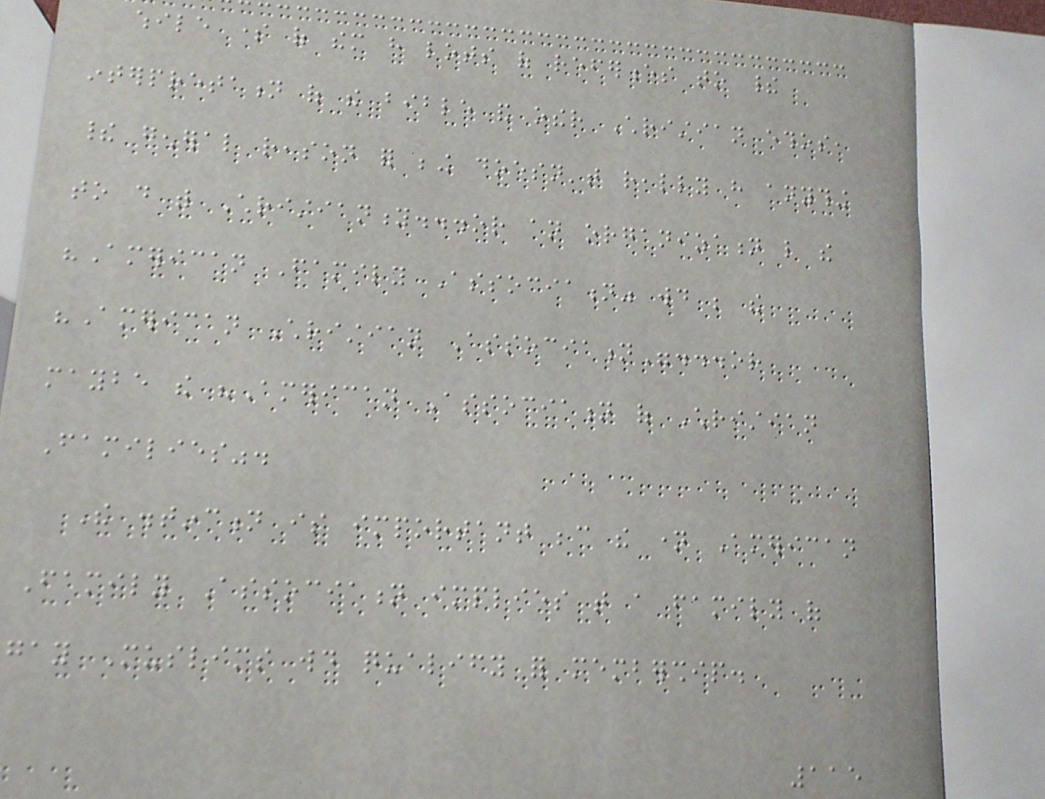while some of them have lots of references to their
interpretation of the bible and other Christian ethos,
their general reason for being doesn't really have anything
to do with Christianity...or an organization like the
"American Family Association" would be the
"American Christian Association"...or
maybe the "American Association of Christian
Families".
The distinction is important because the name American
Family Association implies that a family of
gay Muslims would qualify for membership.
115
